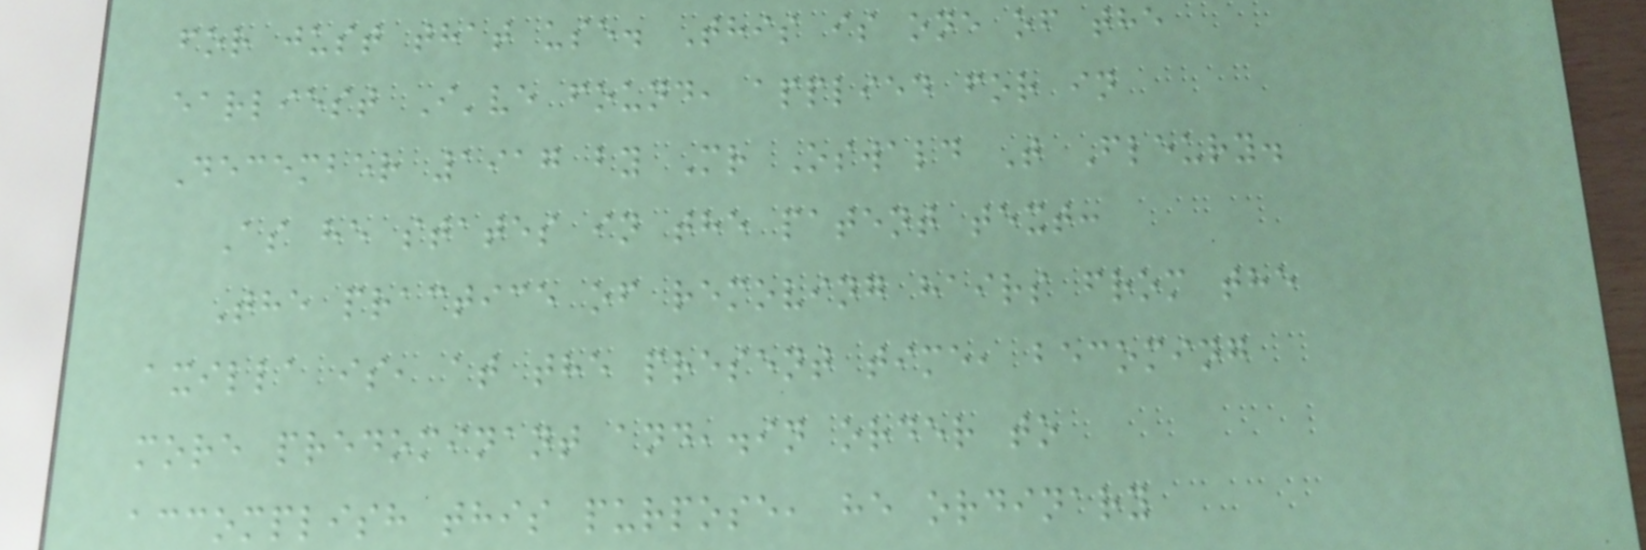for just that use. This is one of the
earliest I've found, applied for in
December 1917 by Mr Oswald T Fleury.
As he states in the patent text:
The practice of removing hairs from the
axilla is, at the present time, becoming
more predominant and,.in order to
accomplish this purpose, he ordinary
